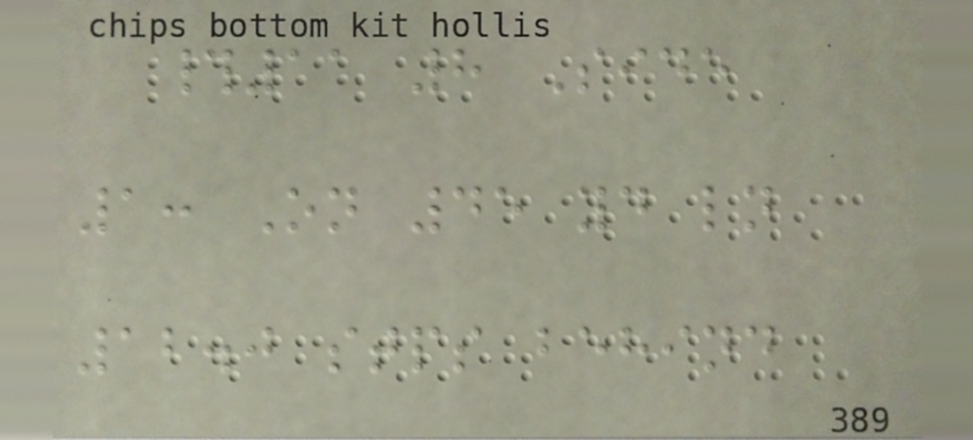#11 8 Side
1: On 45 yd ln
12.0 stps behind
